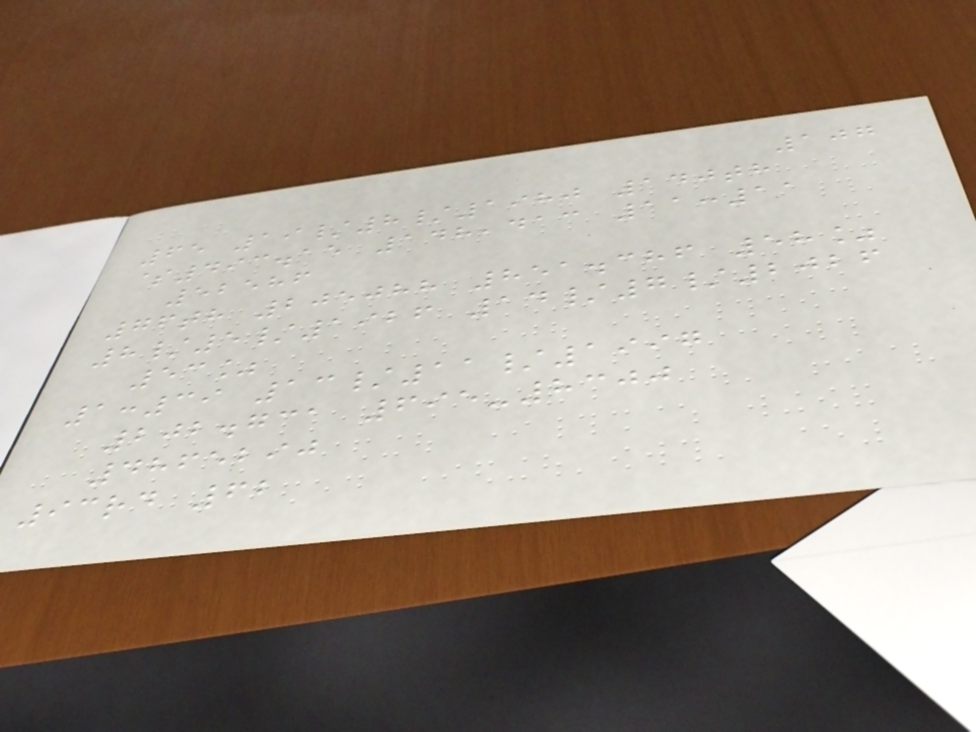107
65 19/8/1980 140th
$493.15 148,413 11:11
52586
76th 205088 851.386 58%
8/5/1926 14/7/2026
53%
1:39 13/11/1997
202.731 695-8300
4865290
93rd 62
